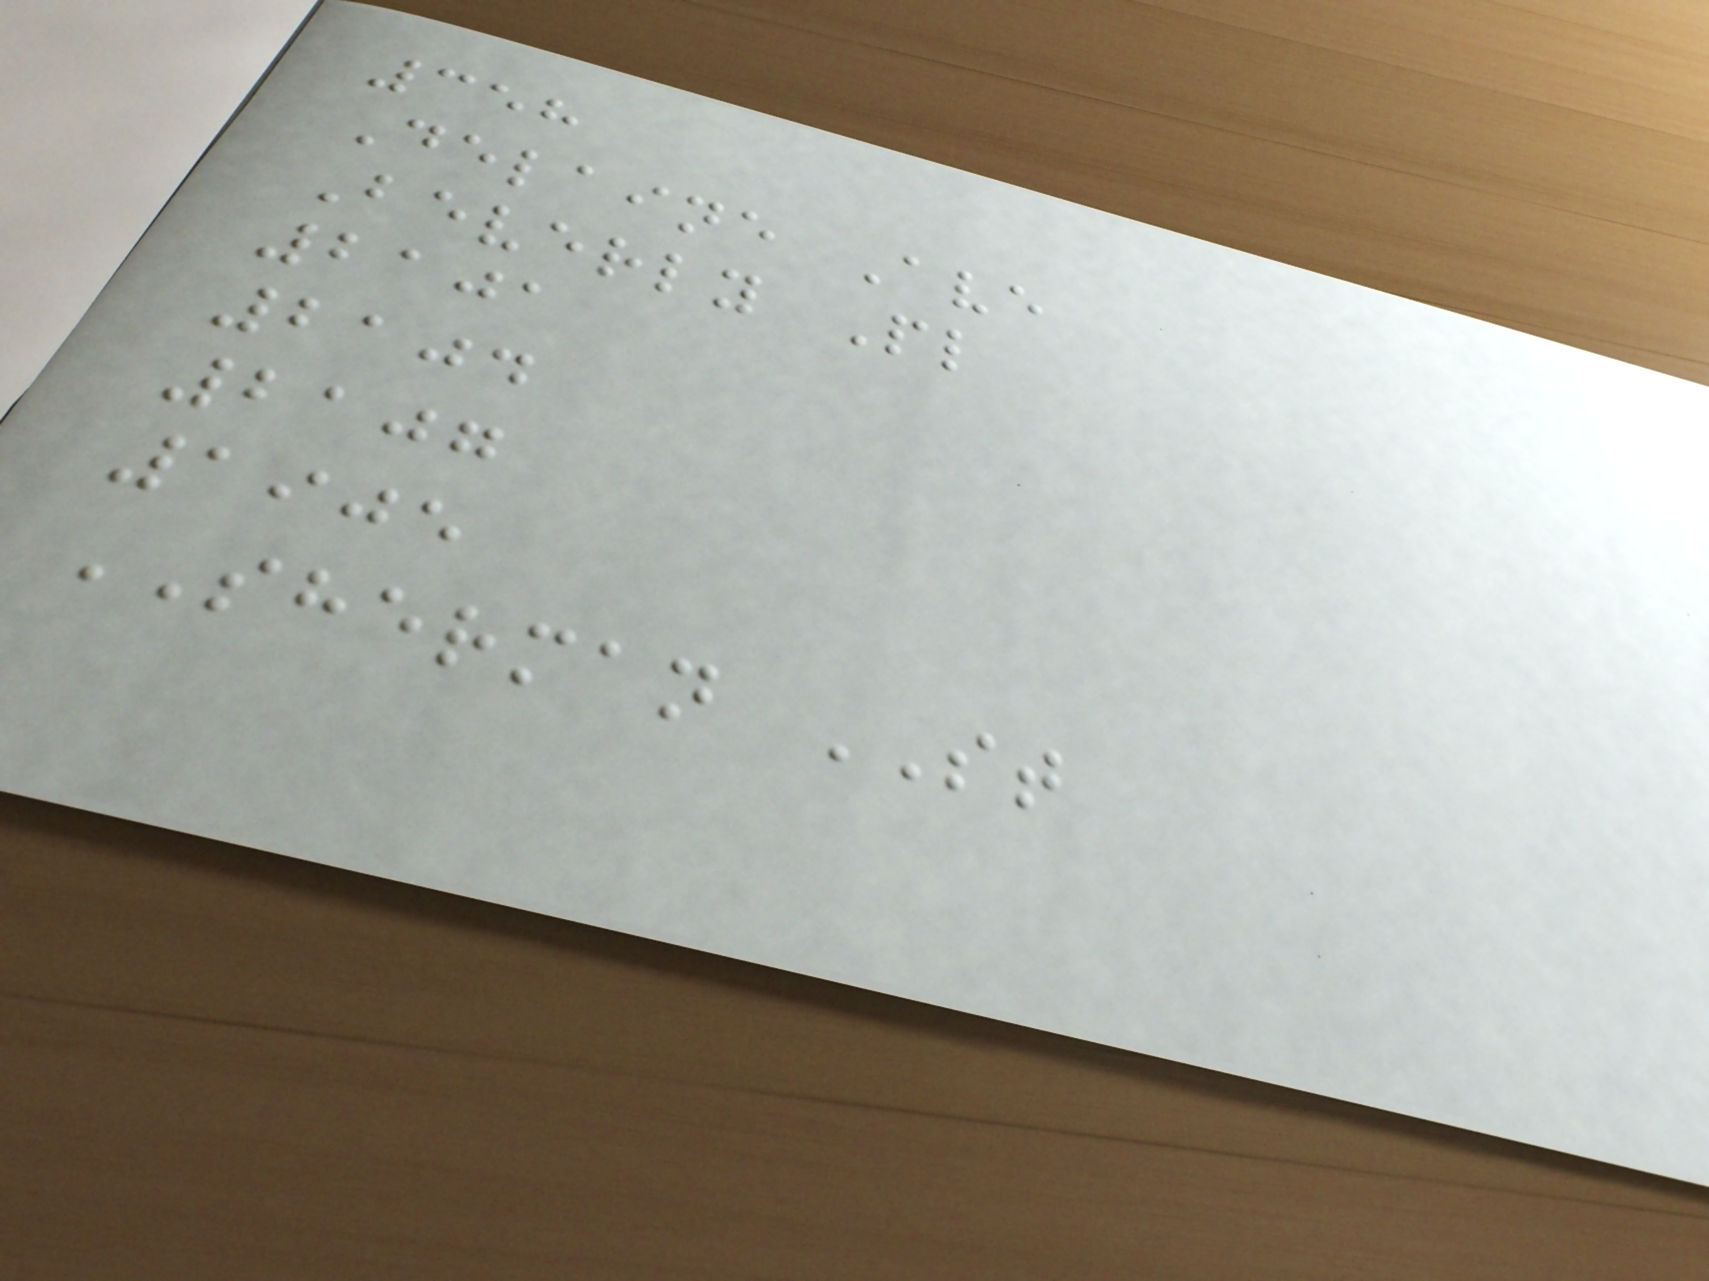358
Delaine Ave
Beverly Pl
2101
2104
2107
1905
SHERMAN ST
